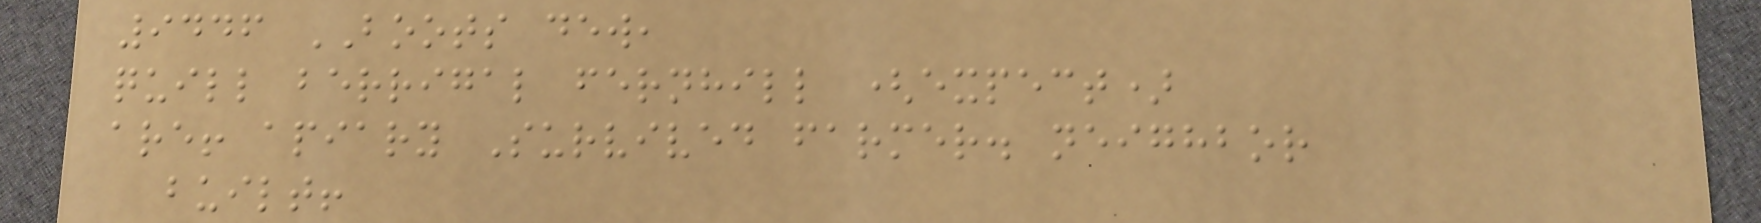9446 BOOTS dew,
quill berrigal fernhill (expect)
are! apiary Survived farmer. neighbor
built!
